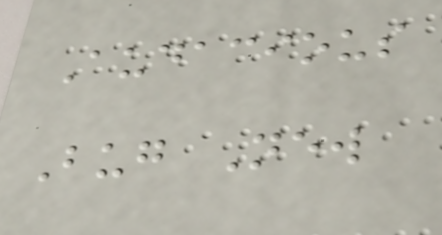Audacious
Bug New
